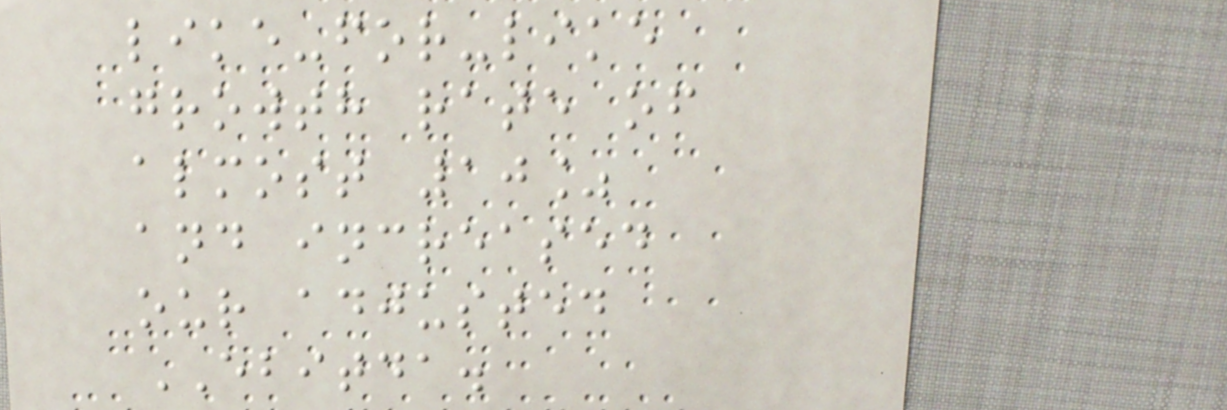like-for-like
growth rate of
almost 10%
and increased
our adjusted
EBITDA.
